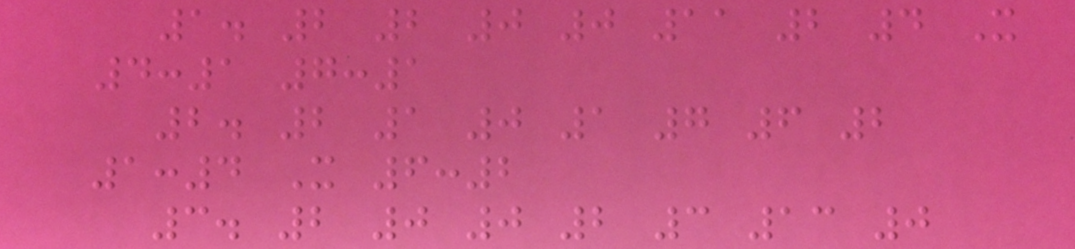1. 2 2 0 0 11 2 4 X
4:1 7:1
2. 2 1 0 1 7 6 2
1:4 X 6:2
3. 2 0 0 2 3 13 0
